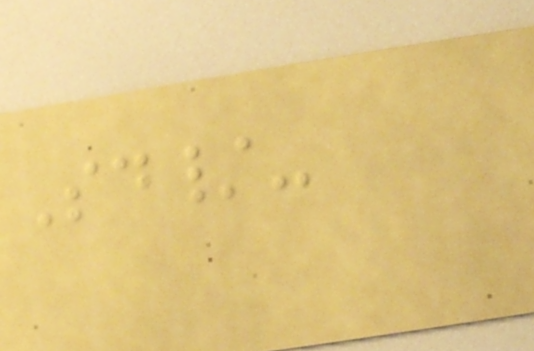Sd/-
